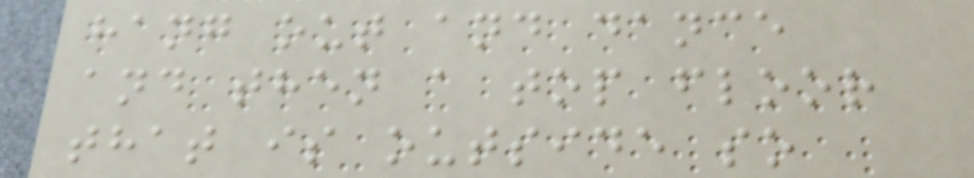hang out and dance
and then a top floor
that is outside so
